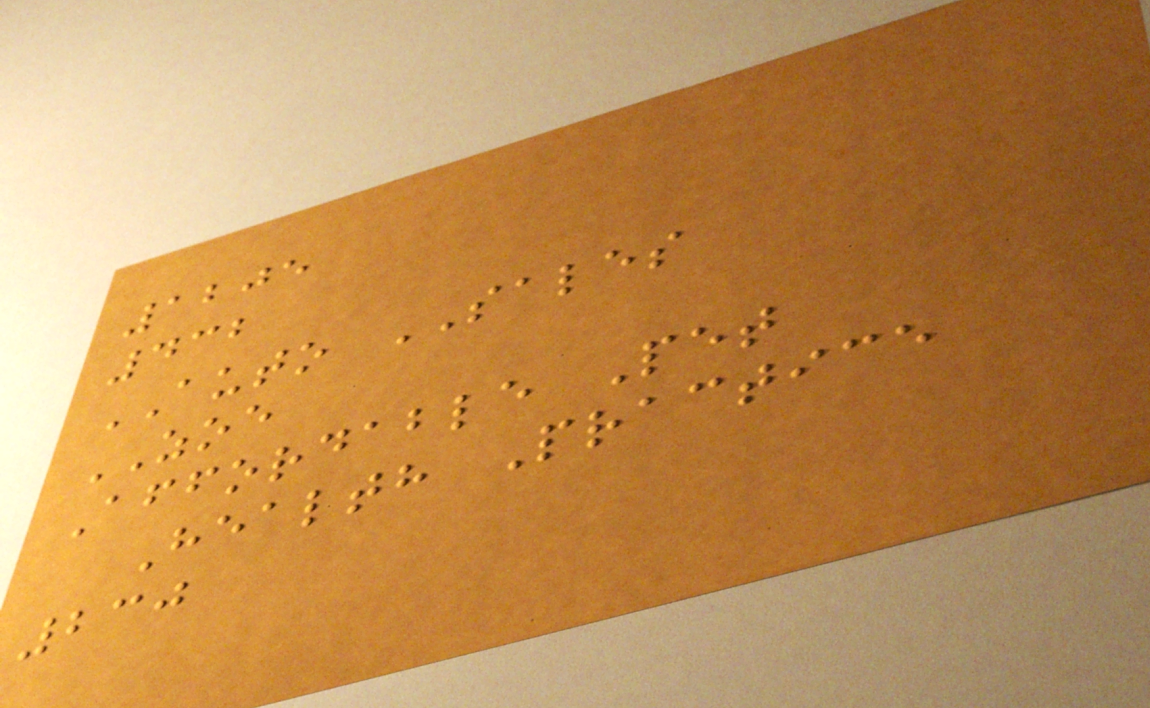1205
432
AUTO SALES
ZOE
Affordable Pet
Health Practice
230
